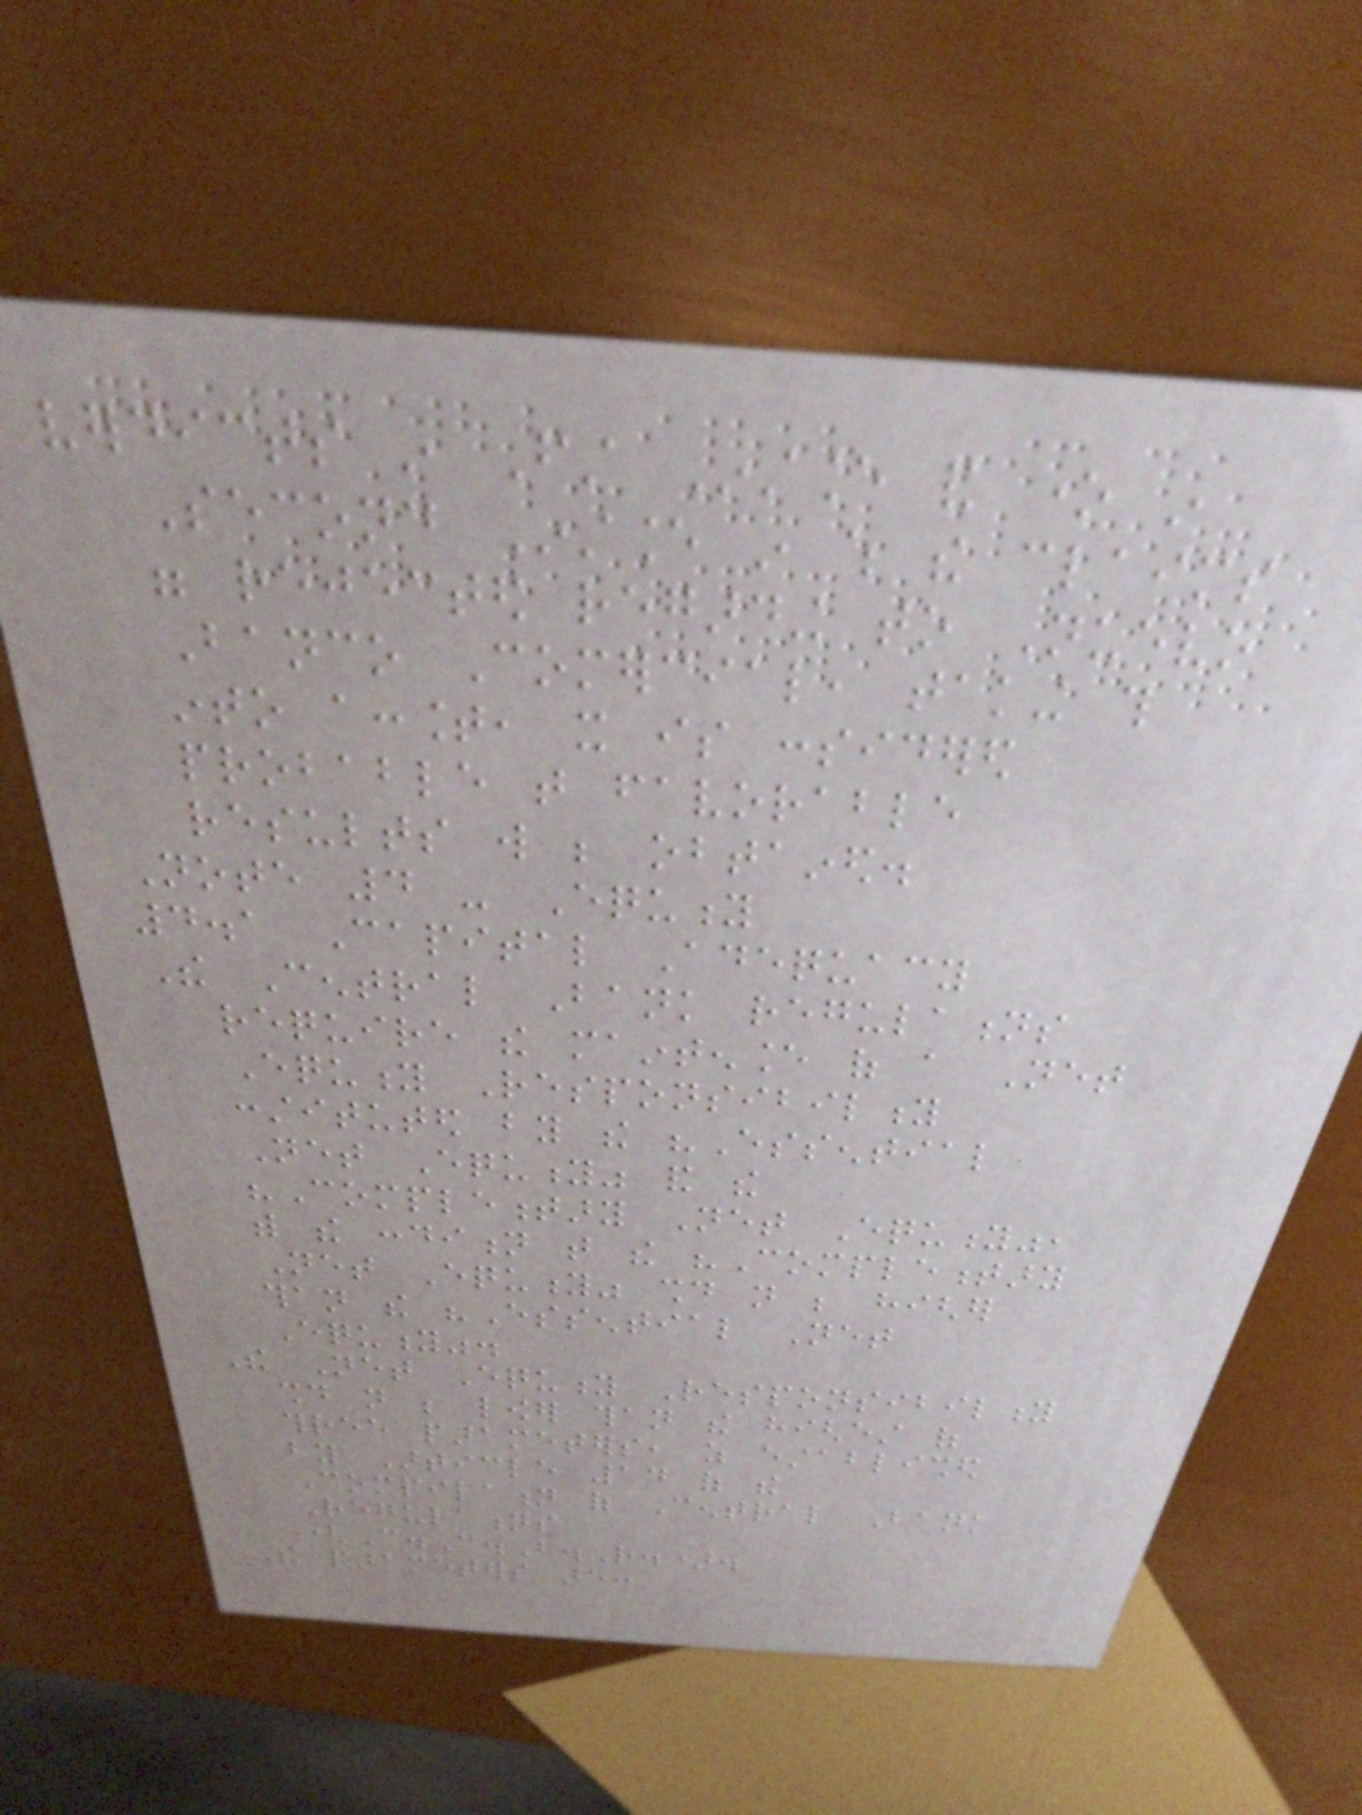verdicts in First Instance and one in
Second Instance in which the claims
were rejected regarding to Nuevo
Banco Comercial, taking this
into account, it is considered
probable that favorable
results will be obtained.
Note 4 - Equity
4.1 Capital Adequacy
The Central Bank regulations
require the maintenance of a Net
Equity Responsibility
constituted by the "Essential
Net Equity" and the
"Complementary Net Equity",
with the condition that the "Complementary
Net Equity" should not be higher
than the "Essential Net
Equity".
The Net Equity Responsibility
should not be lower than the highest of
three parameters, as established
by Article 14 of the
Compilation of Central Bank
Regulations
(C.C.B.R.).
The parameters are:
